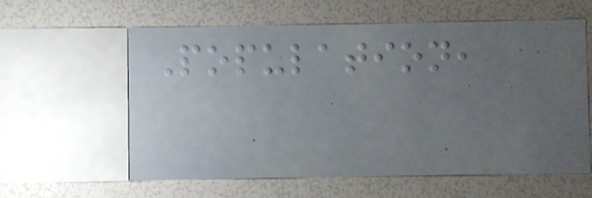Population,
